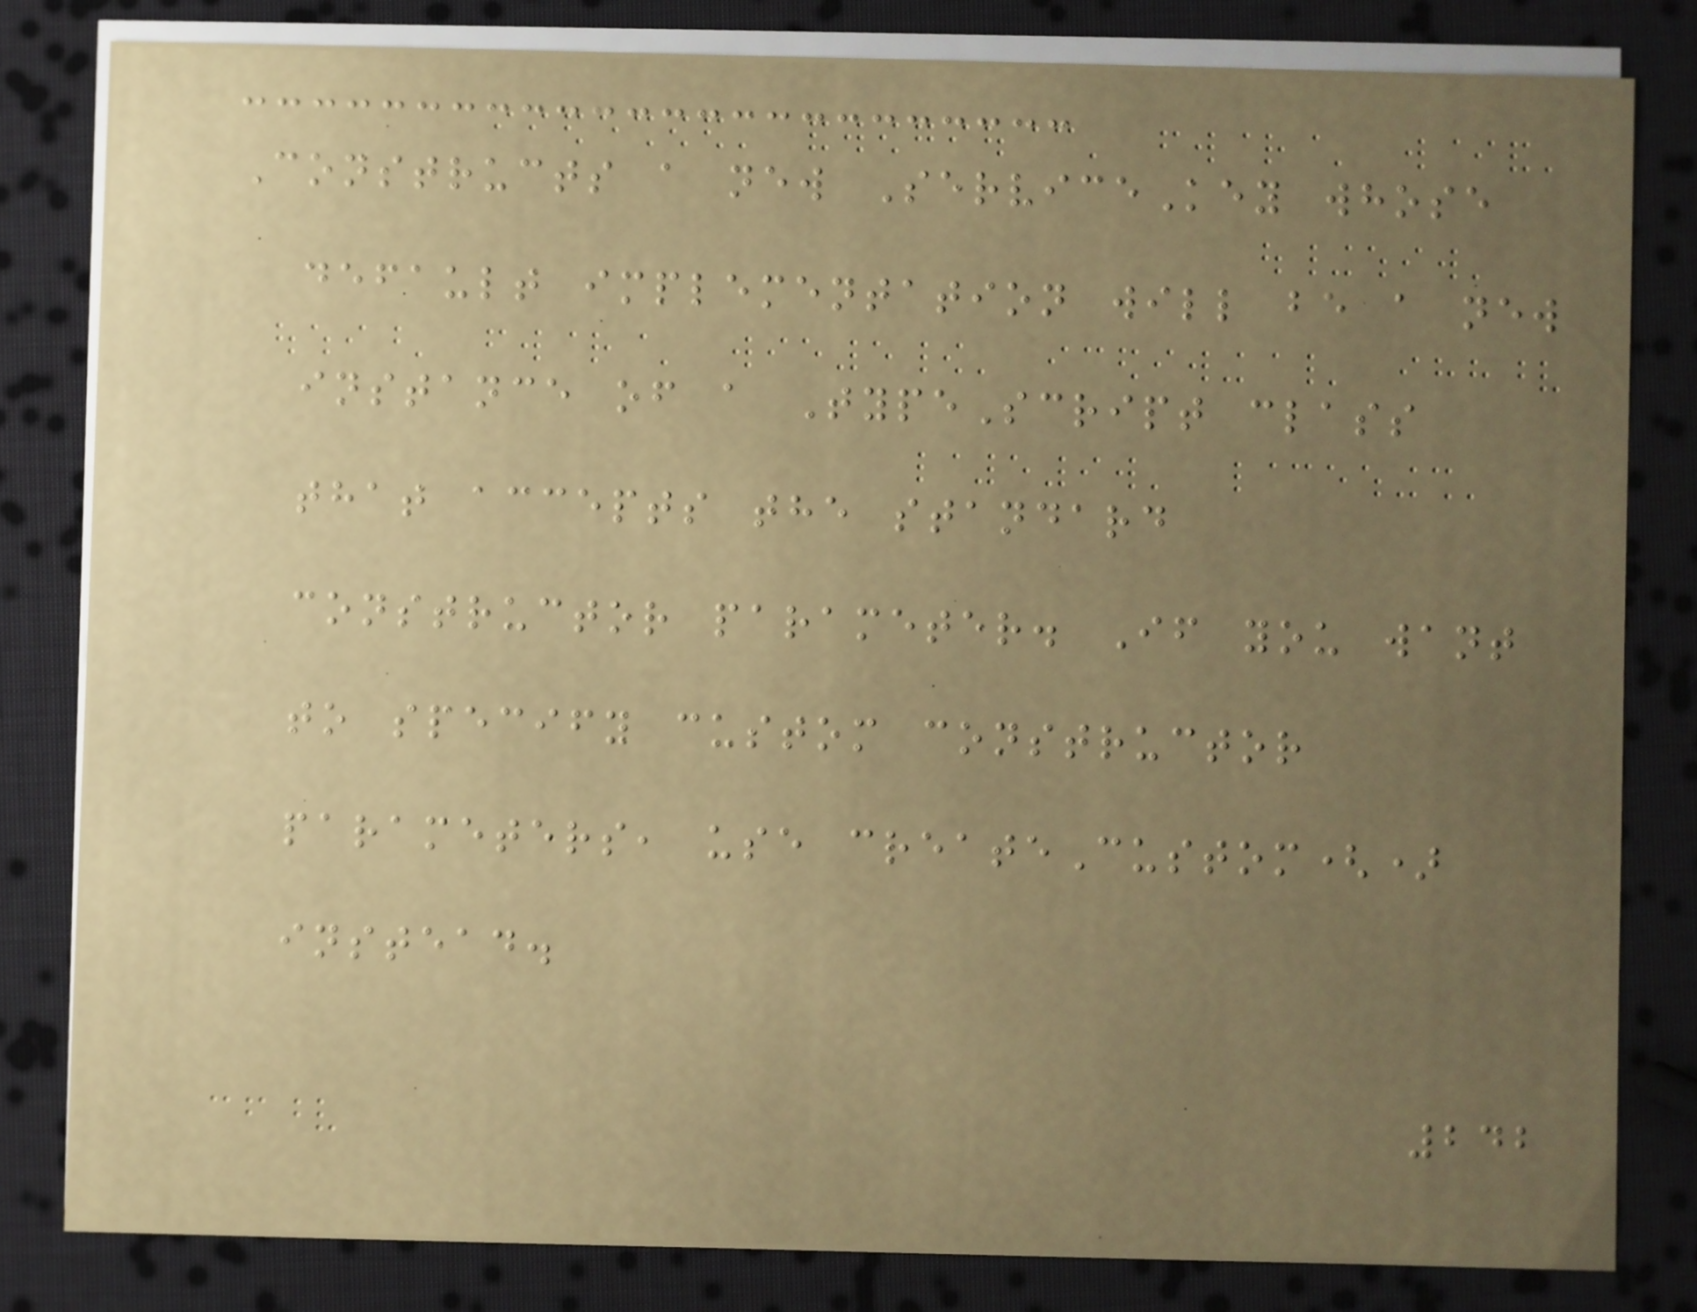Constructs a new ServiceKey whose
default implementation will be a new
instance of a TypeScript class
that accepts the standard
constructor parameter. If you want
to specify custom constructor
parameters, use createCustom()
instead.
242
